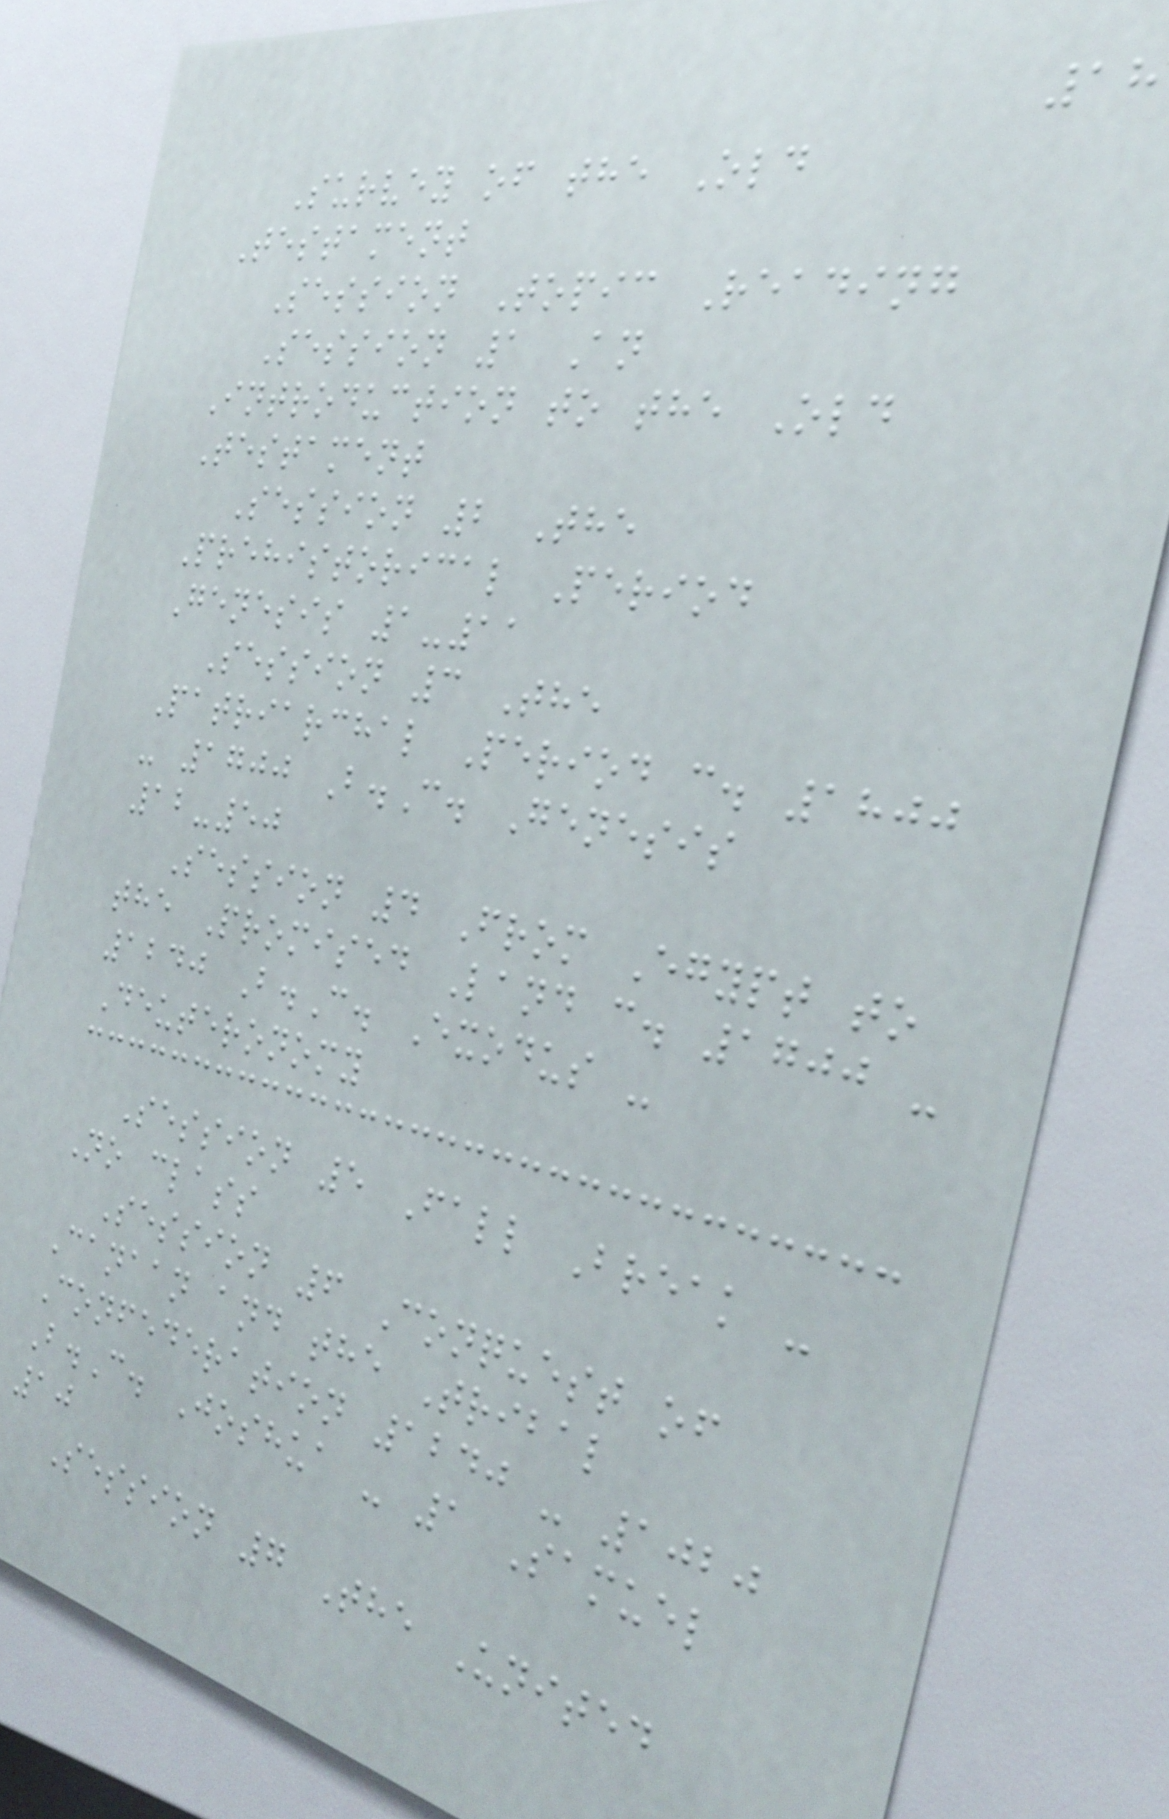18
Survey of the Old
Testament
Session Topic Reading
Session 1 An
Introduction to the Old
Testament
Session 2 The
Prehistorical Period
Genesis 1-11
Session 3 The
Patriarchal Period c. 1800
- 1700 B.C. Genesis
12-50
Session 4 From Egypt to
the Promised Land c. 1700 -
1240 B.C. Exodus -
Deuteronomy
Session 5 Fall Break -
No class
Session 6 Conquest of
Canaan and the Tribal
Confederation 1240 - 1020
B.C. Joshua - 1 Samuel
10
Session 7 The United
